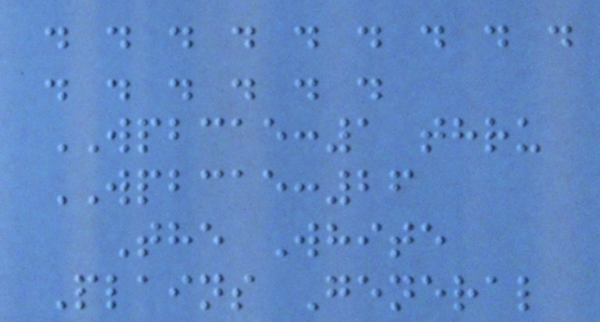. . . . . . . . .
. . . . . .
WPBCAE:1 thru
WPBCAE:26
The White
Plains General
